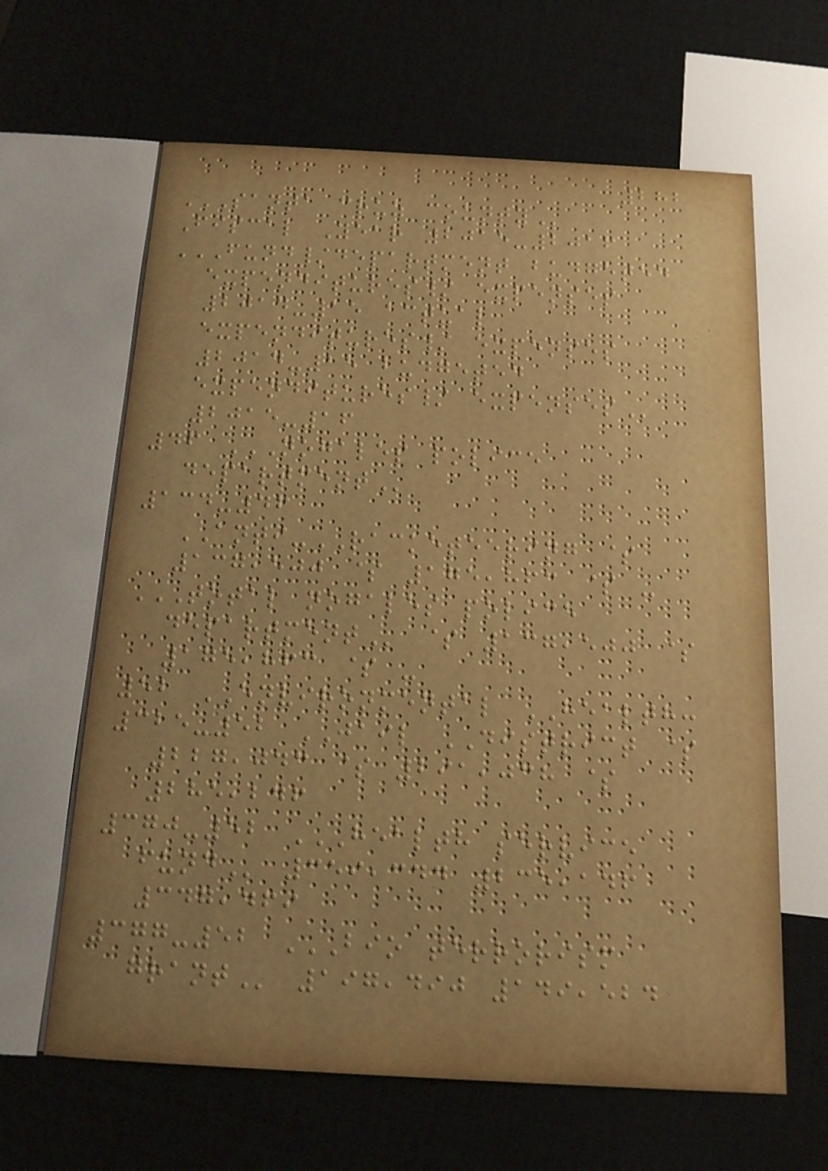282
SANTA CRUZ COUNTY
Fiscal Year 2015-2016
FUND/DEPARTMENT BUDGETED
EXPENDITURES/ EXPENSES
2014-15 ACTUAL
EXPENDITURES/ EXPENSES
2014-15 BUDGETED
EXPENDITURES/ EXPENSES
2015-16
46 NOGALES POLICE
DEPARTMENT
134-46
ANTI-RACKETEERING $
137,500 $ 175,863 $ -
TOTAL NOGALES POLICE
DEPARTMENT $ 137,500 $
175,863 $ -
52 ENVIRONMENTAL HEALTH:
325-52 JAIL DISTRICT $
227,043 $ 291,038 $
285,246
370-52 HEALTH SERVICE
FUND 359,344 235,146
347,469
377-52 BIO TERRORISM
GRANT 197,490 149,524
